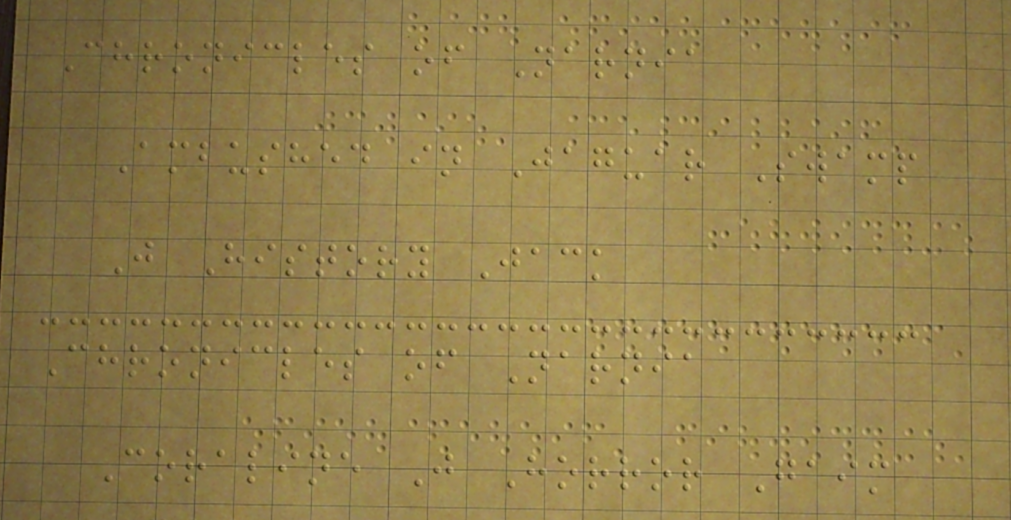Chronicles of Narnia
Ambushed in Jaguar Swamp
J History Jack
Chronicles of Narnia
Coraline J Horror Gaim
